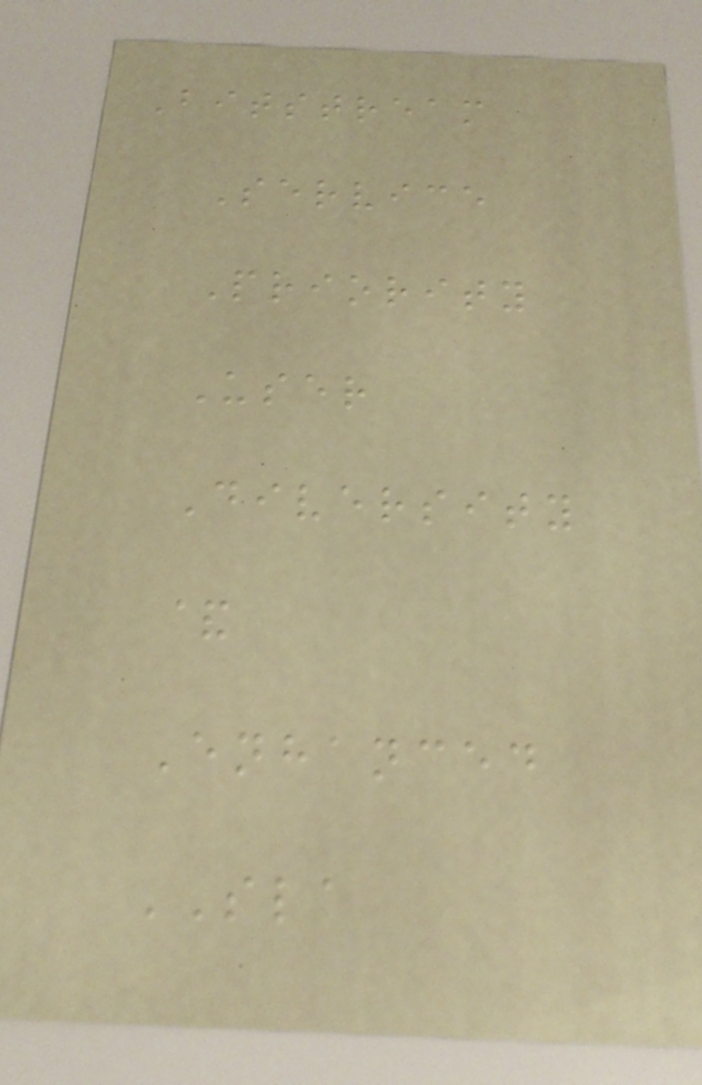Bitstream
Service
Priority
User
Diversity
&
Enhanced
SLA
